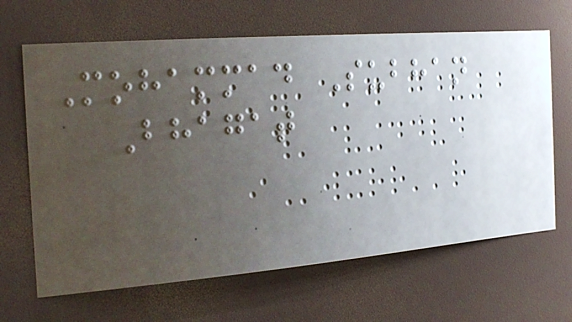Mohammad Subhan
Bhagat
